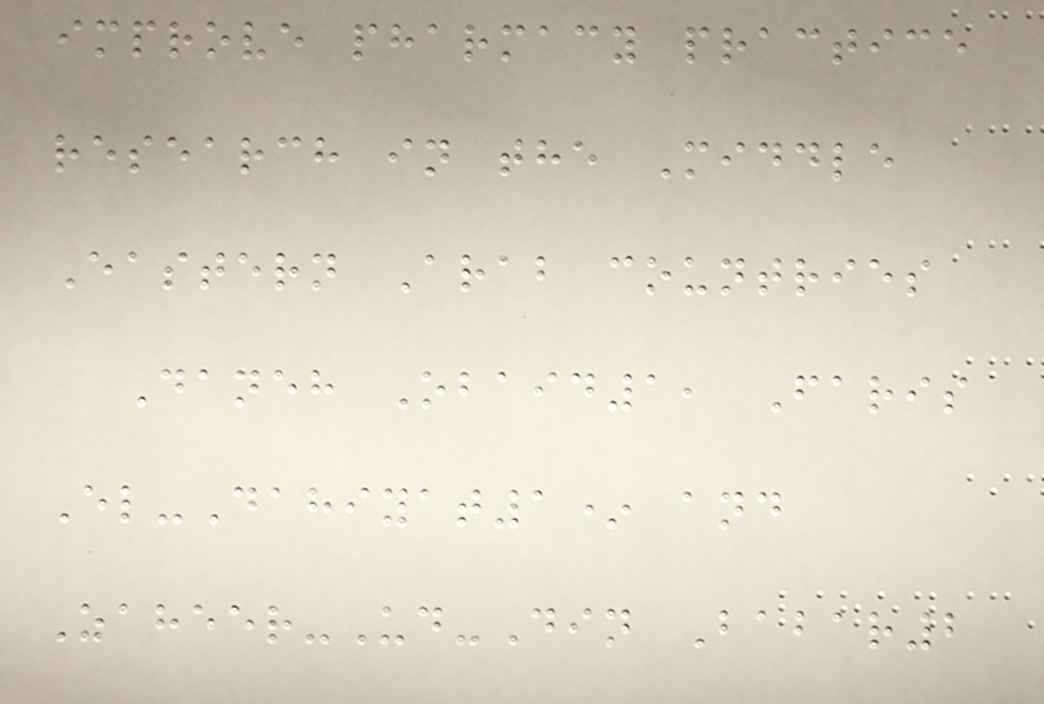improve pharmacy practice
research in the Middle
Eastern Arab countries
Daneh Obaid1, Faris
El-Dahiyat1* and
Zaheer-Ud-Din Babar2
